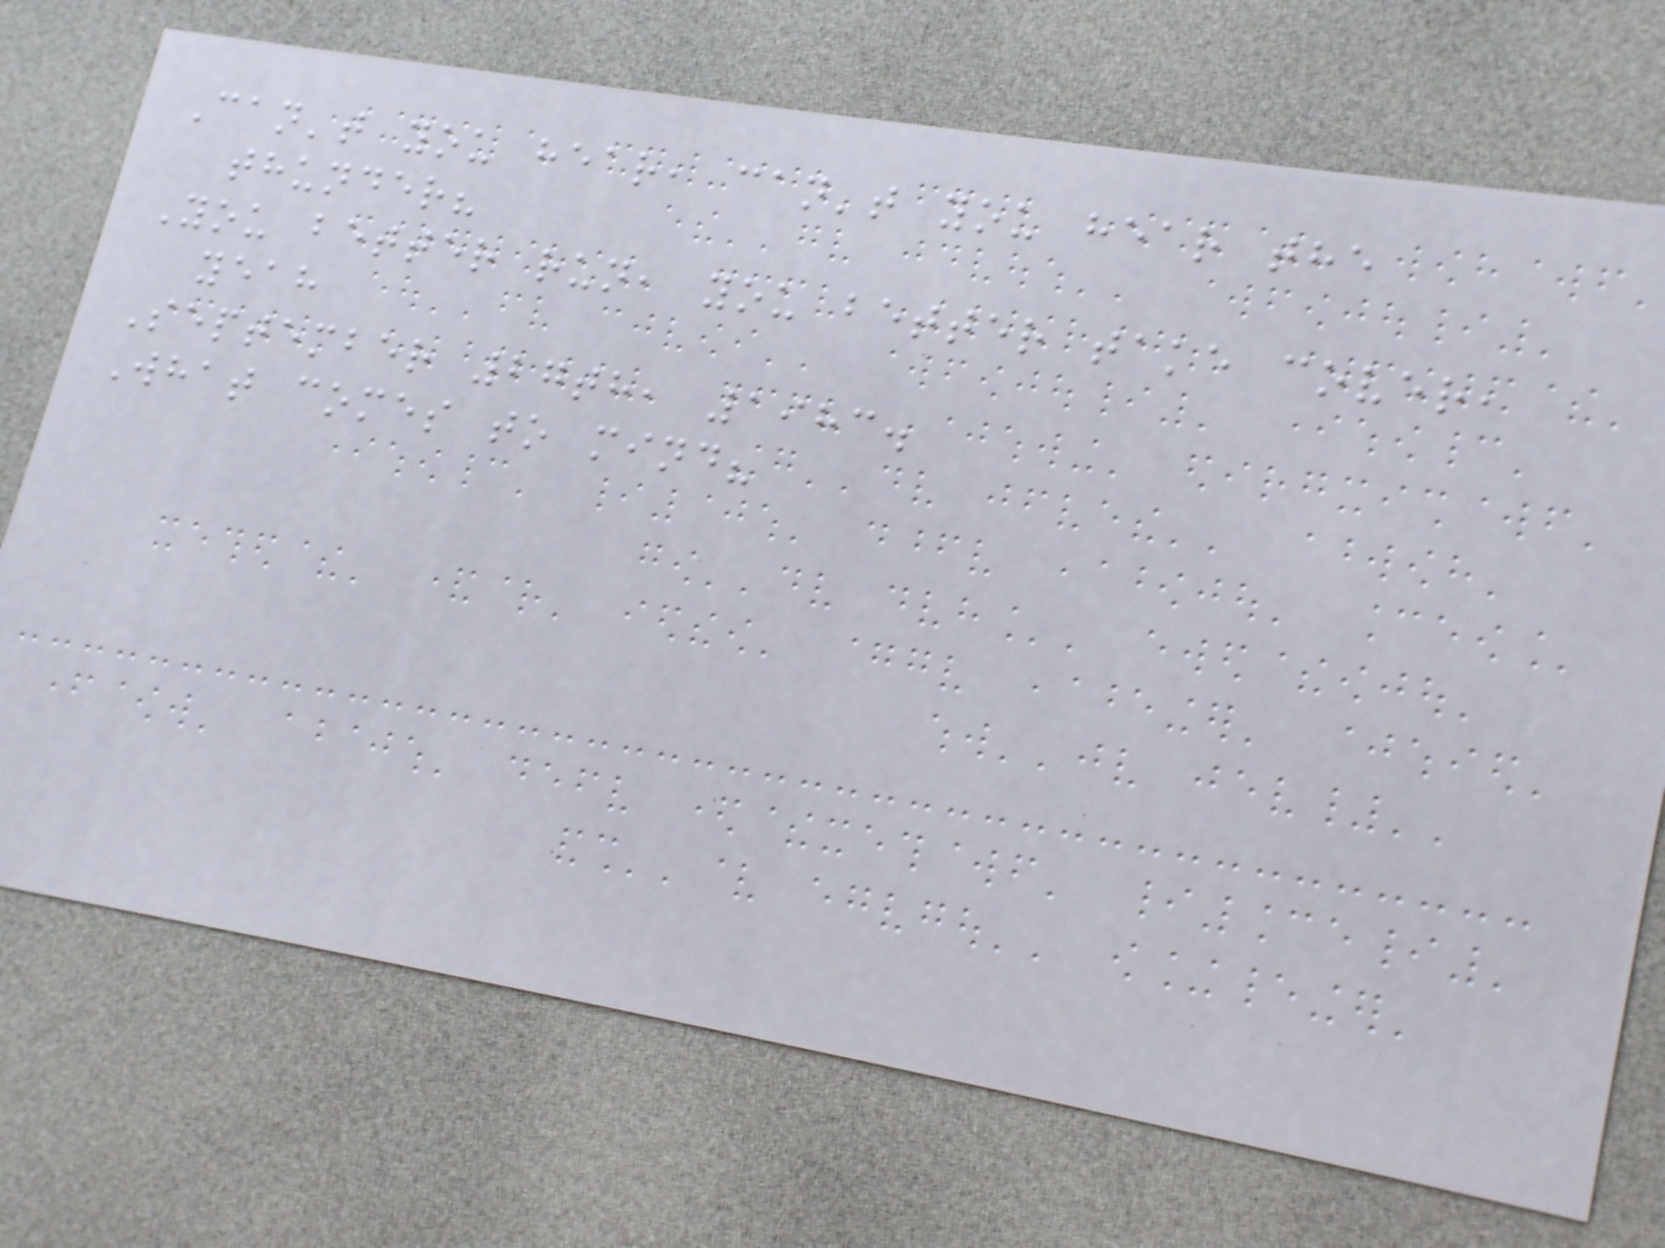Can't you hear, can't you hear the
thunder?
You better run, you better take cover,
yeah
September 27th, 1983.
What comes to mind?
